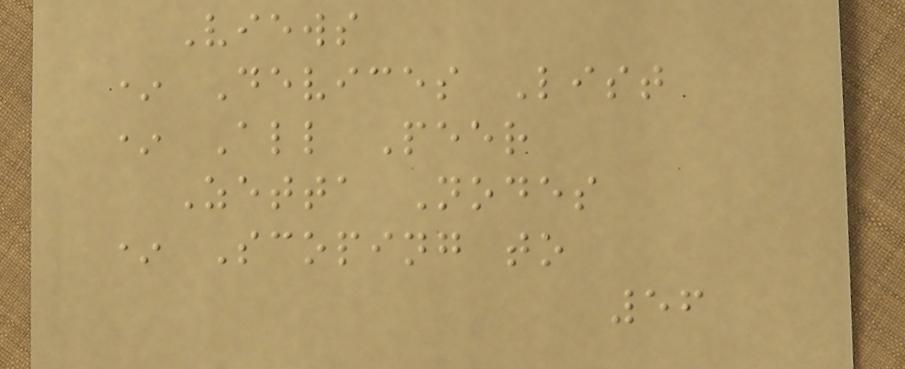Views
* Devices List
* All Peer
Zetta Nodes
* Scoping to
56
